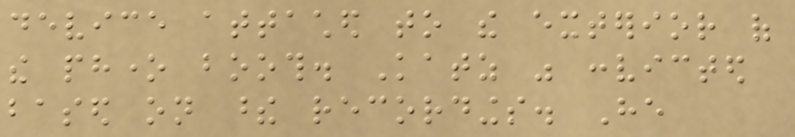device attached to the exterior of
the phone booth. Katz was convicted
based on these recordings. He
